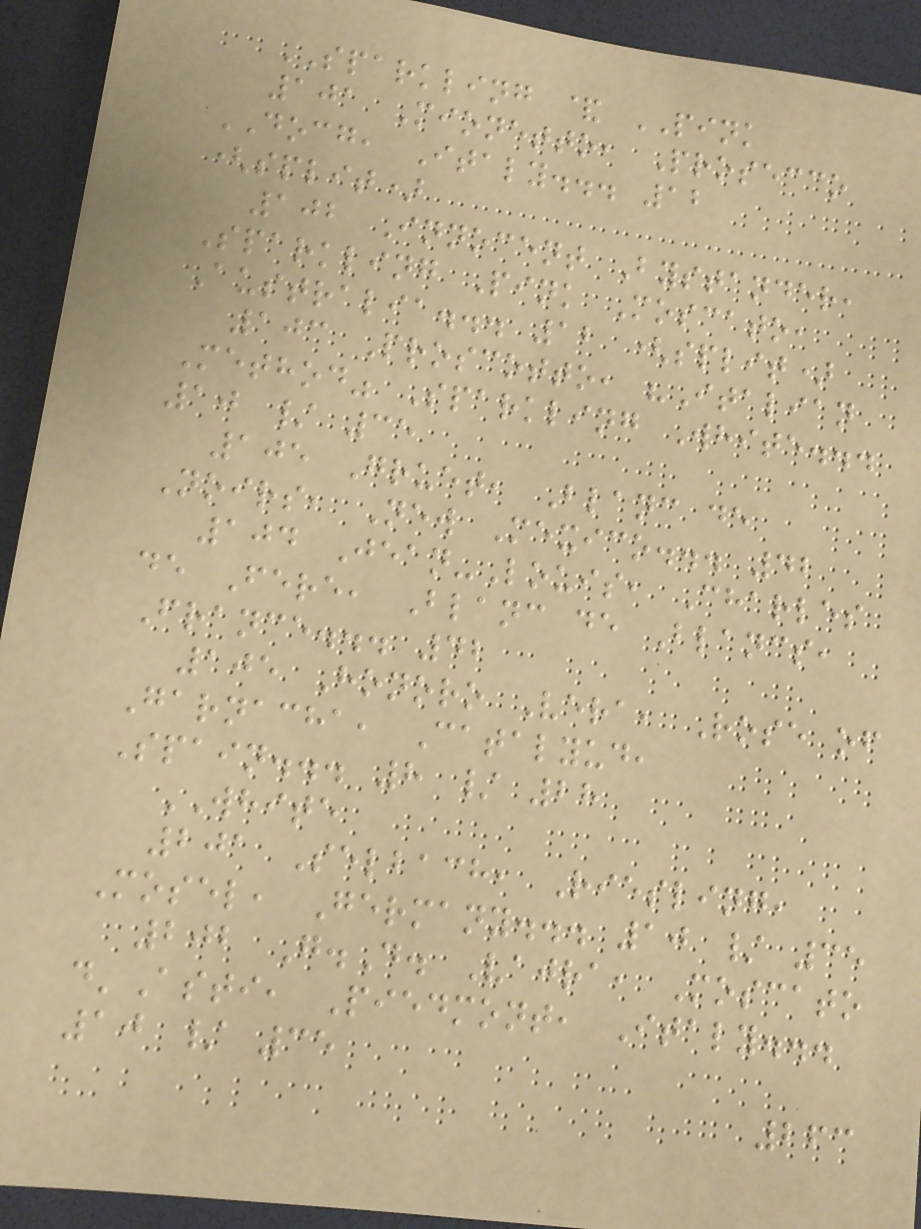SPARKLING & PINK
101 Mionetto, Prosecco
DOCG, Italy... 12
(split)
102 Innocent Bystander,
Sparkling Pink Moscato,
Australia... 12 (split)
103 Proscotto, "Italian
Method" Sparkling White...
10 / 35
105 Gruet, Blanc de
Noirs, New Mexico... 42
104 Jean-Louis, Charles
de Fere, Blanc de Blancs,
France... 42
105 Honoro Vera, Rose of
Garnacha, Catalyud,
Spain... 8 / 28
WHITE
201 Selbach, Riesling,
Mosel, Germany... 10 / 35
202 G.D. Vajra, Moscato
d'Asti, Piedmont, Italy...
10 / 35
263
